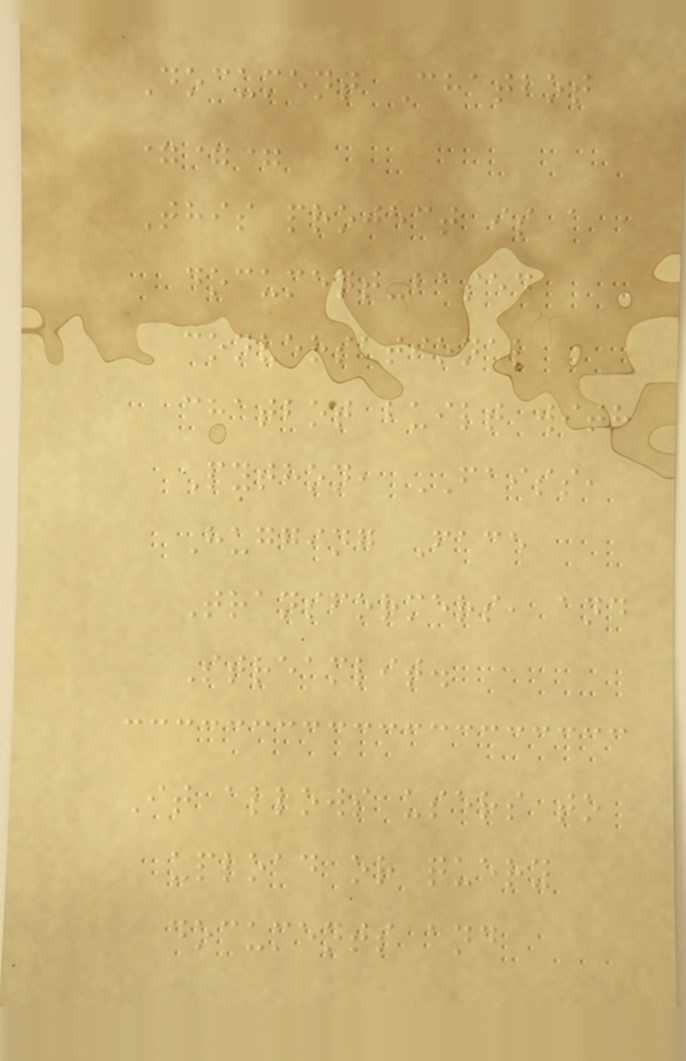Document Chatbot
===
This project is a
document-based
conversational
chatbot built with
Python, FAISS,
Hugging Face
Transformers, and
Streamlit.
It allows users to
upload or query
documents and
